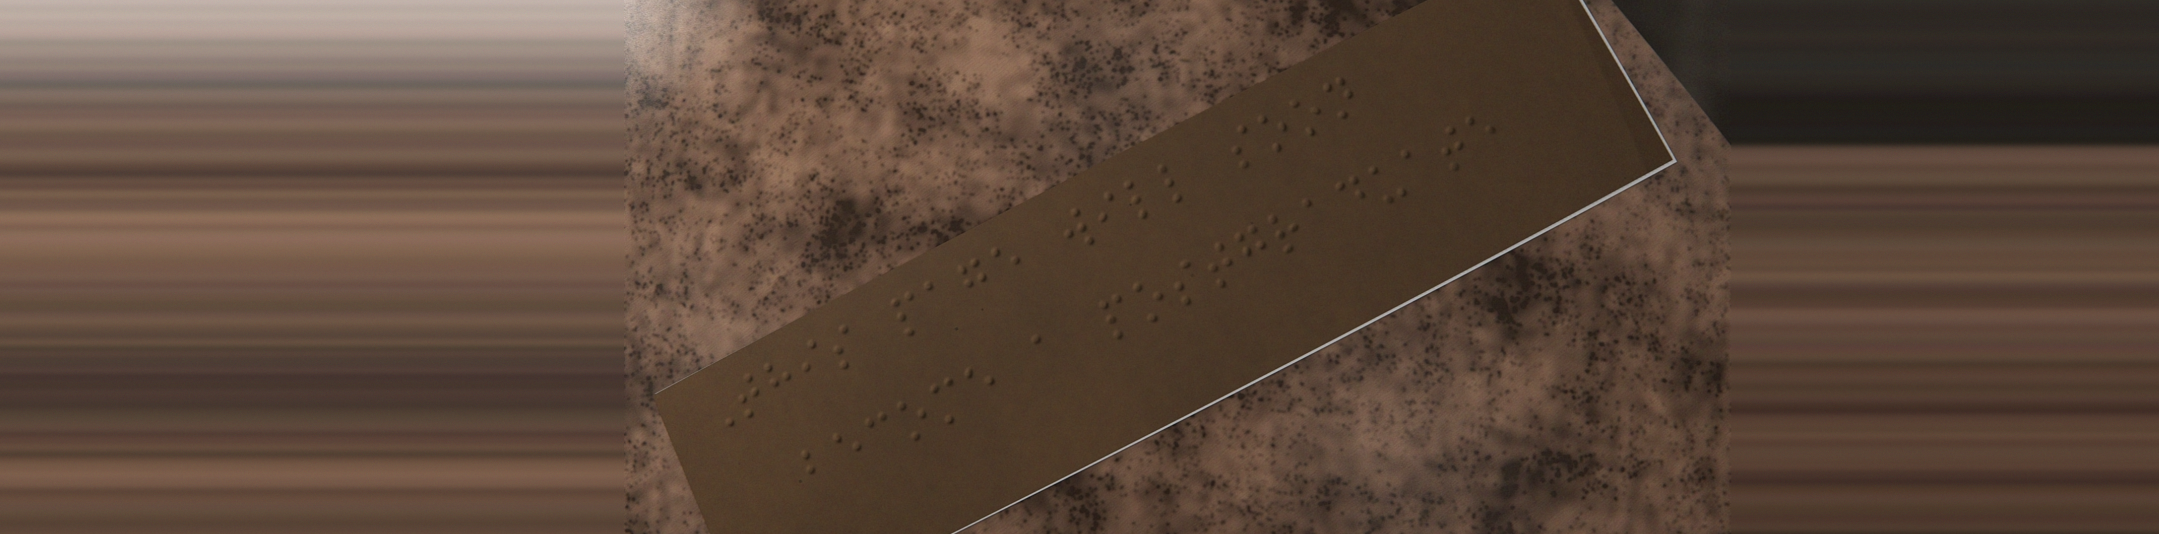This page will soon
become a postgraduate
